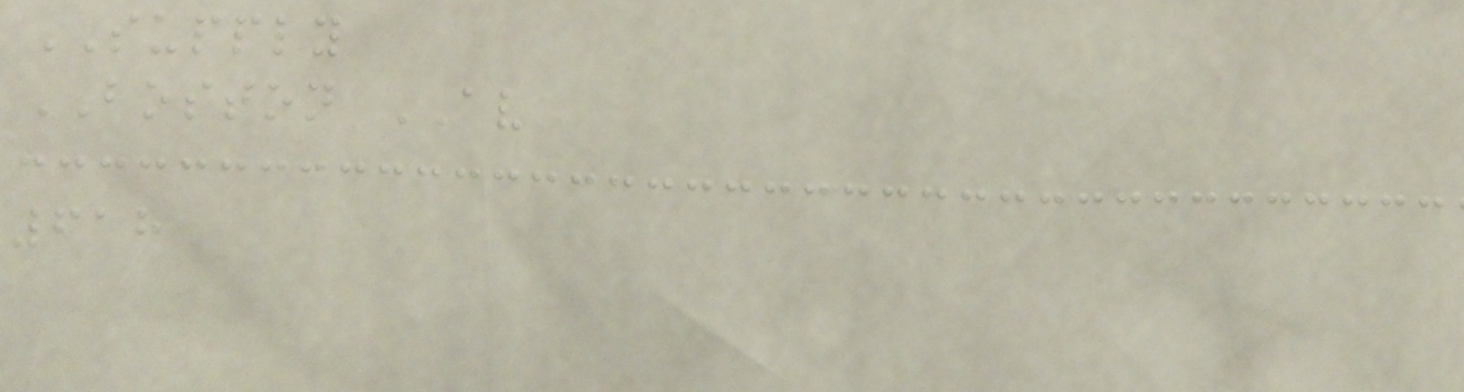SUPPLY
BOSTON AV
618
